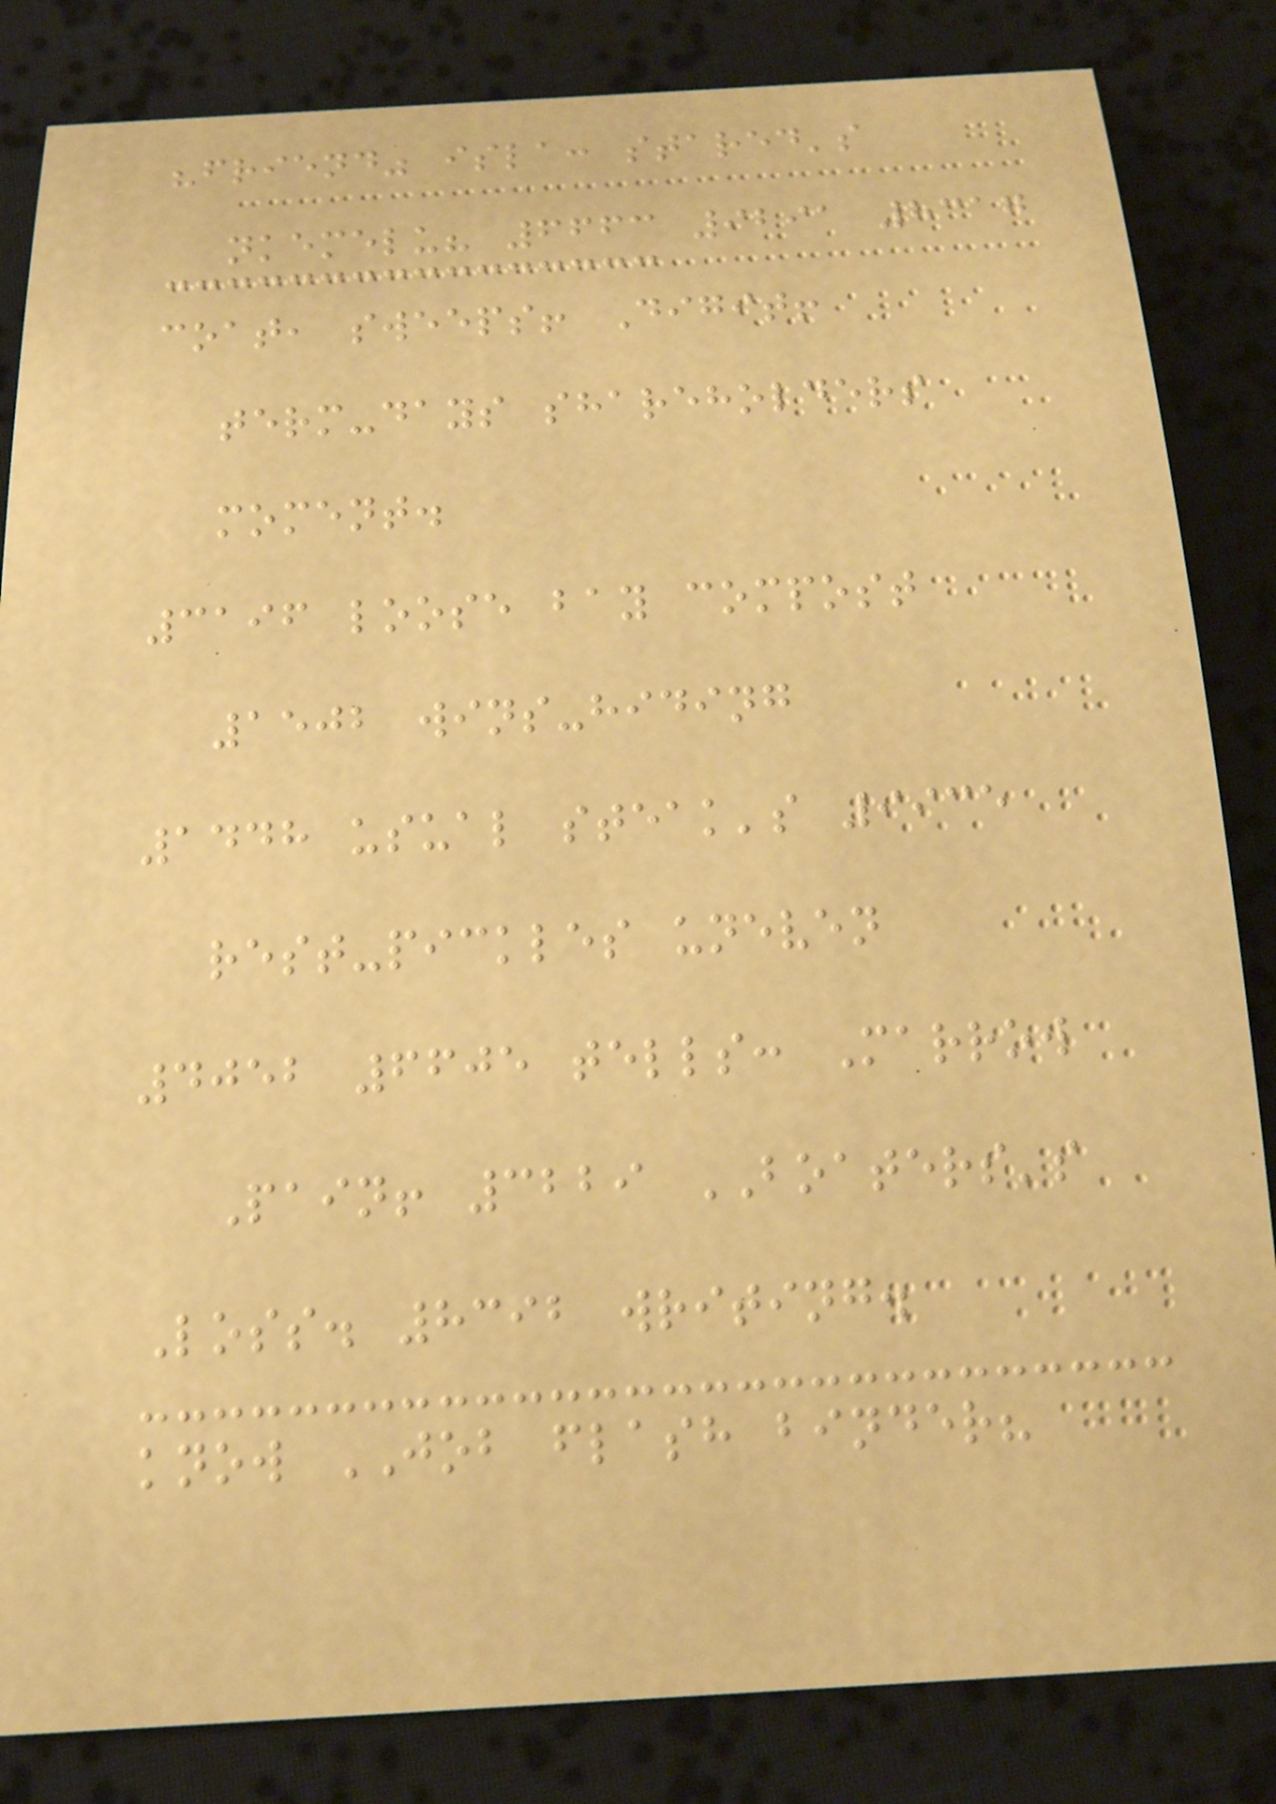"friend" isla: stared's
nkemelu? 6663 9291 8317
coat, sweeps! Digit!
term-days shareholders
moment.
3196 loose bay compost
1502 wins-hiding
1448 usual steak's 9935
rest-pickles uneven
4052 6605 tells: Marrow
Pain! 3229 BOATERS's
Loss. 8392 writing.
know JOB flash binder?
